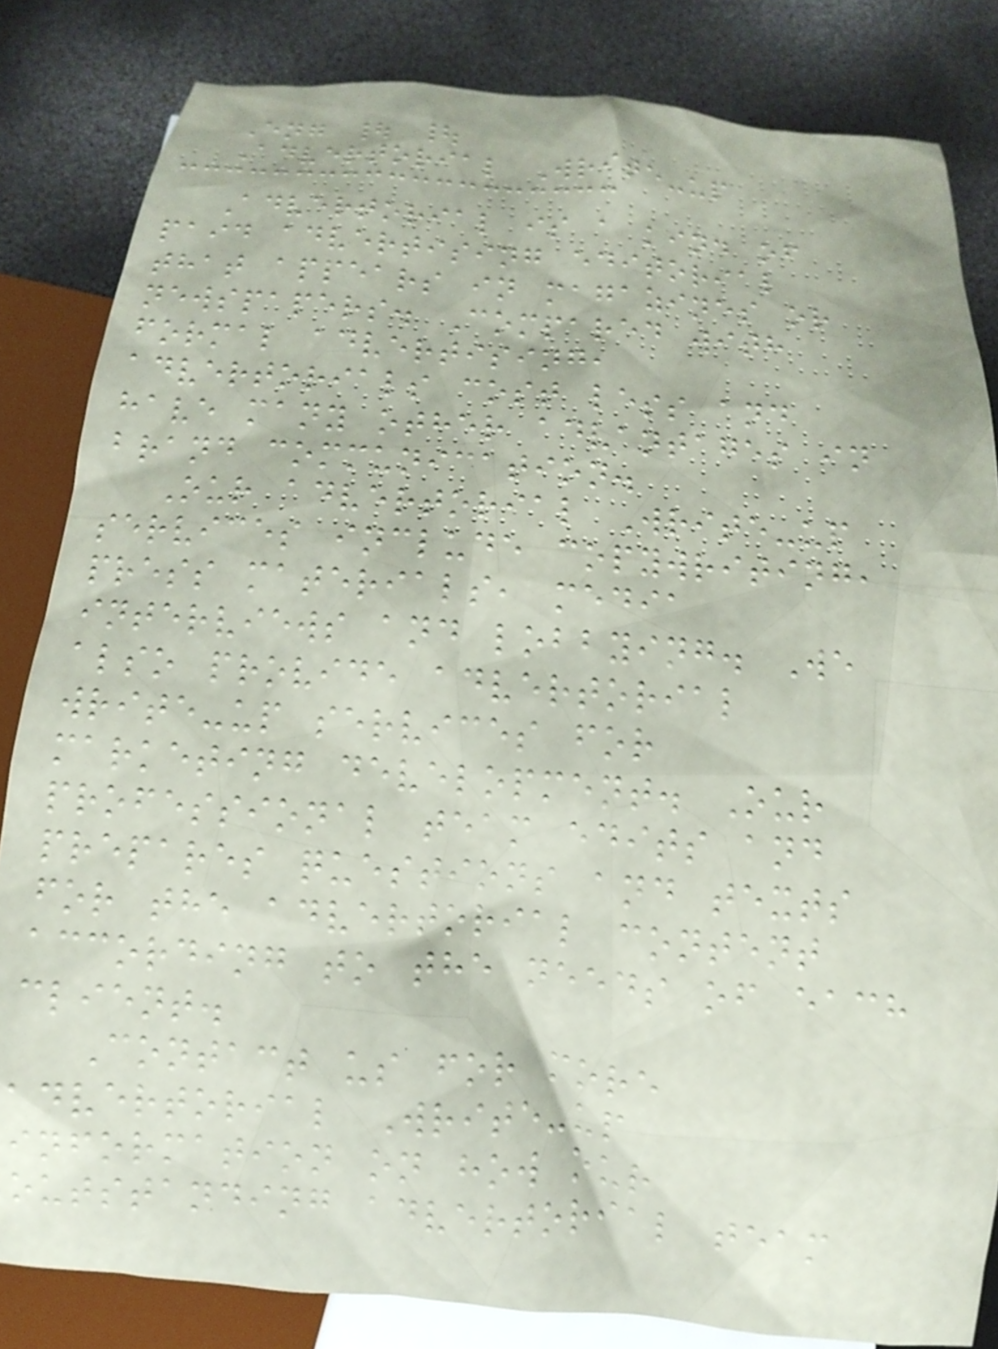Eng | |
Advertorial Write-up
Advertorial is a kind of
paid advertising editorial
that appears in magazines or
newspapers. Compared with
formal advertising,
advertorials cost less and
have many other advantages in
brand communication.
Our advertorial Write-up
services include copywriting,
press materials, media
interviews and lobbying. We
also provide advertorial
write-up services for
marketing development. Our
professional team edits and
prepares questions and texts
for the advertorial content
according to the needs of each
client.
Contact us for more
advertorial Write-up
information on how our
outstanding advertorial team
